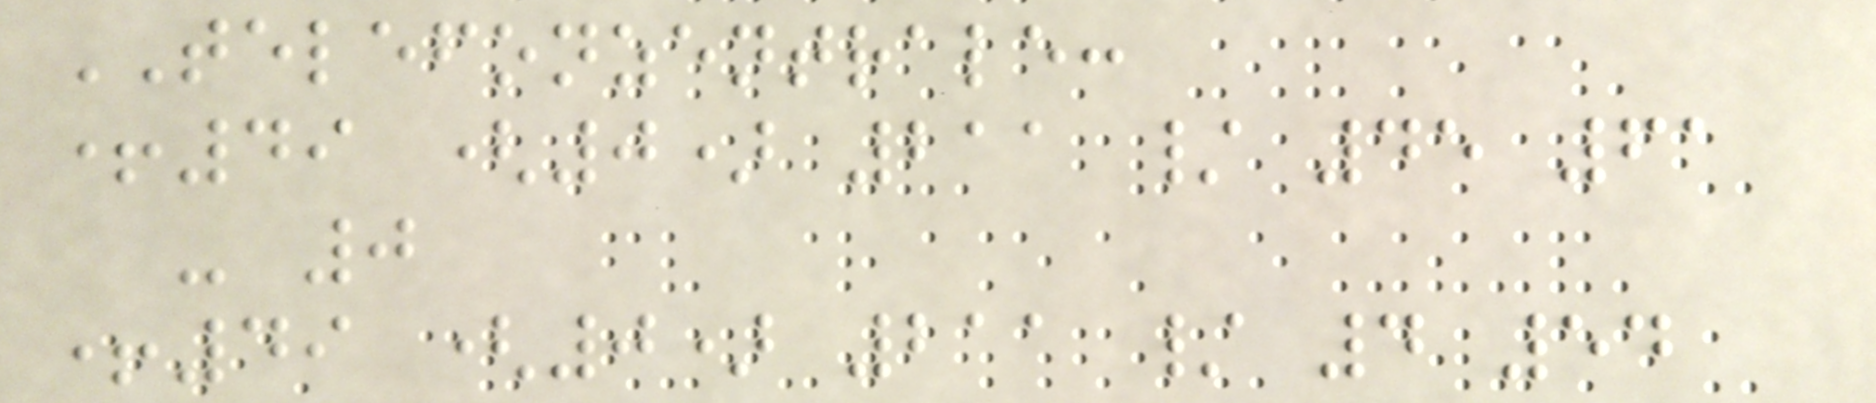TELEFONZENTRALE:
+49 (0) 211 / 45 61
- 0
+49 (0) 211 / 4 54
